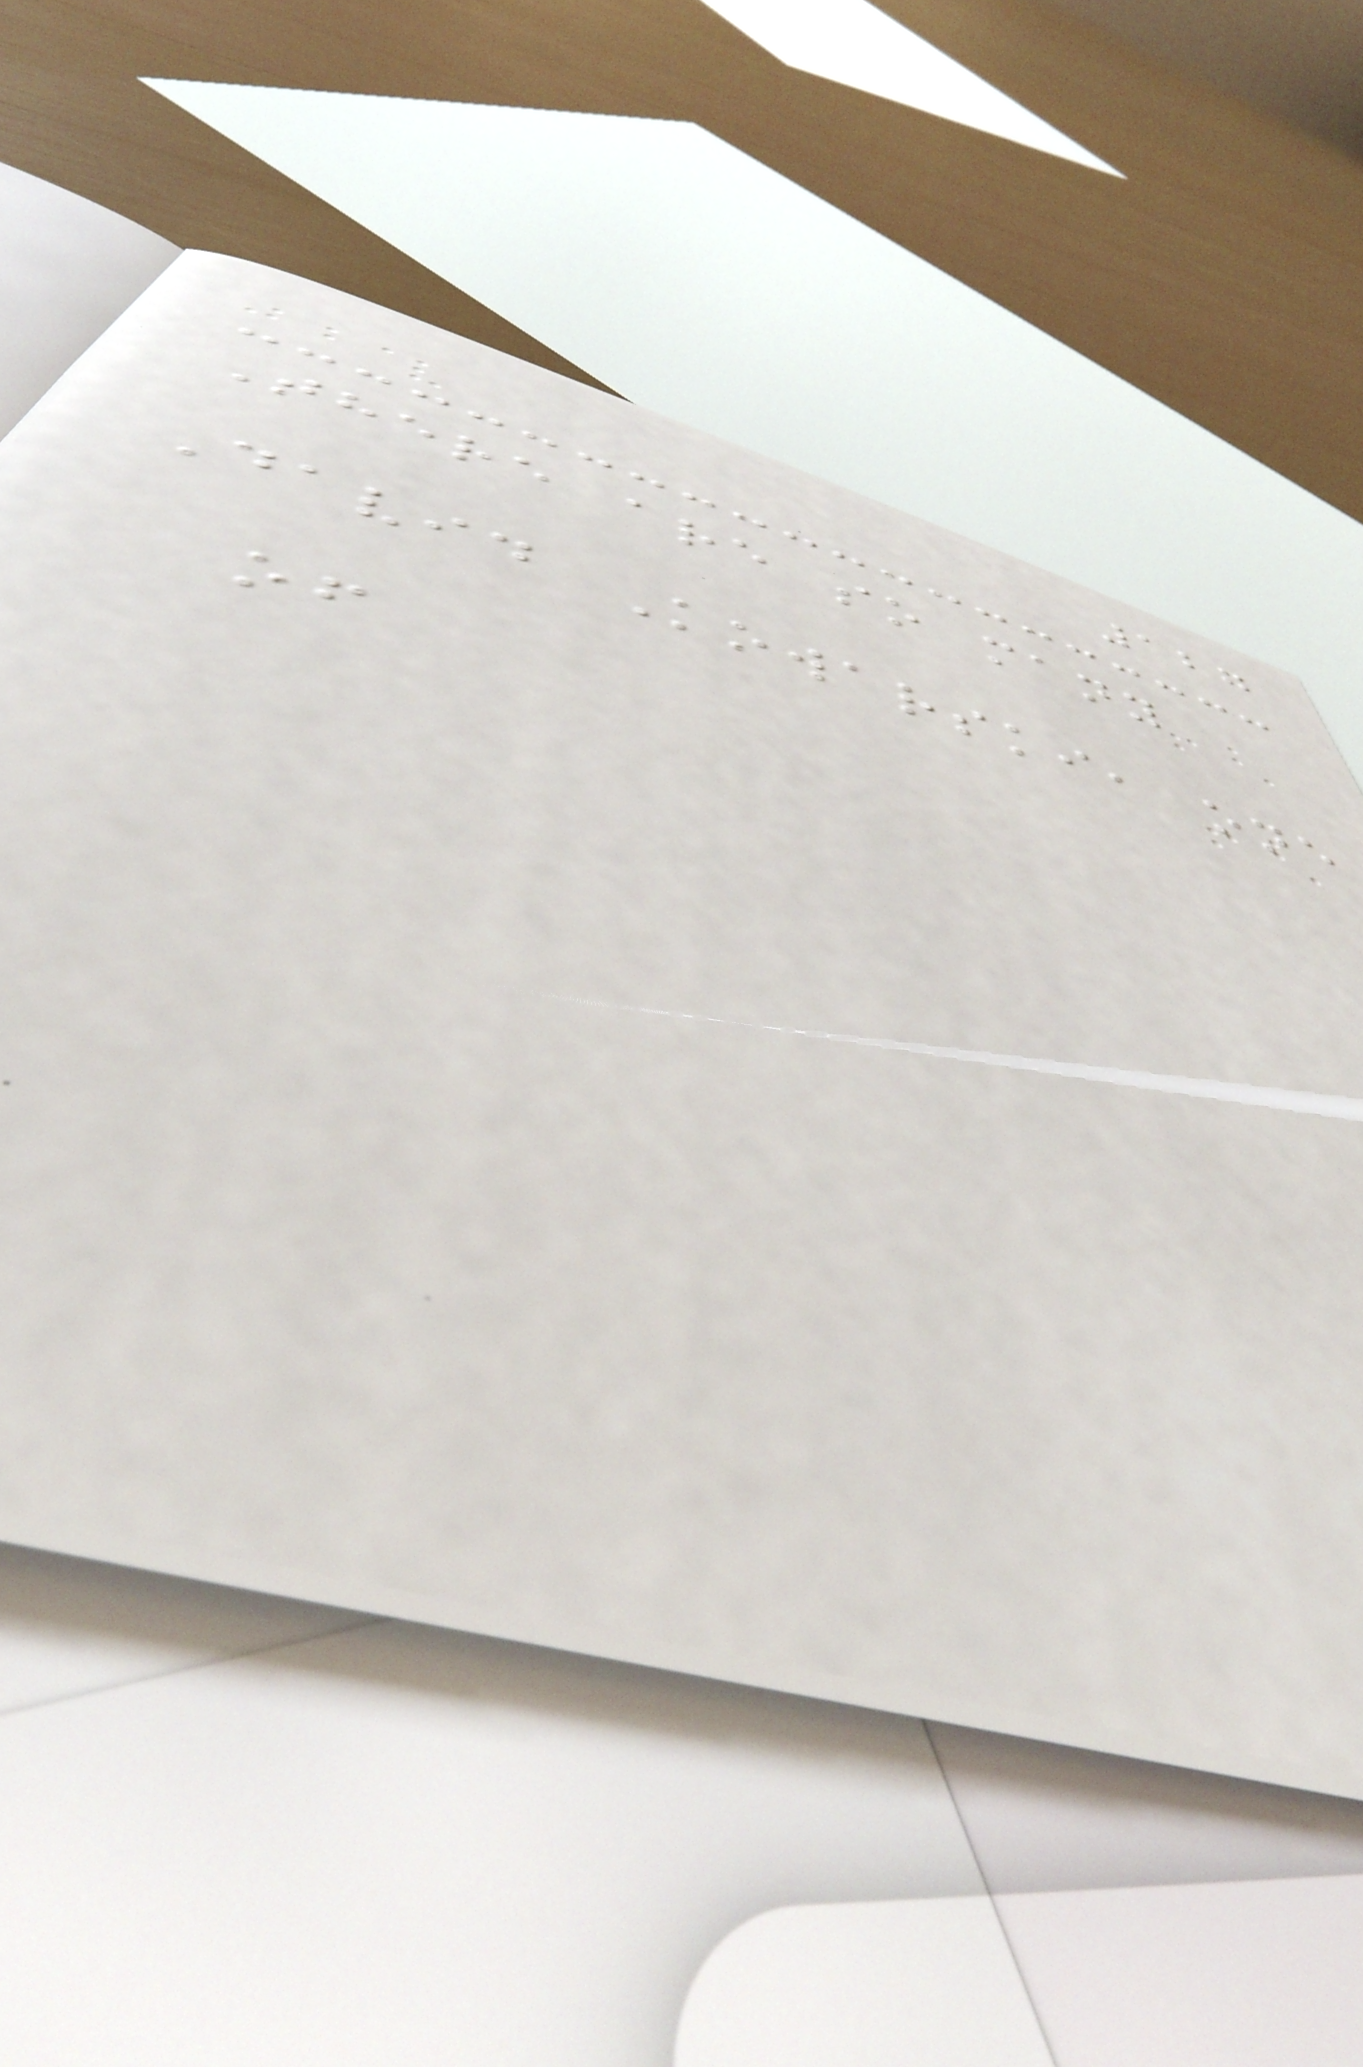127
There are so many
David Kowarski, one
of
